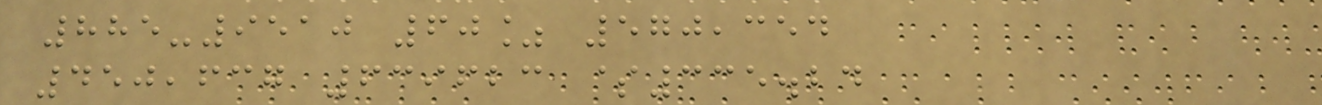885-9510 60% 570,354
450,637 639623 $335.24
